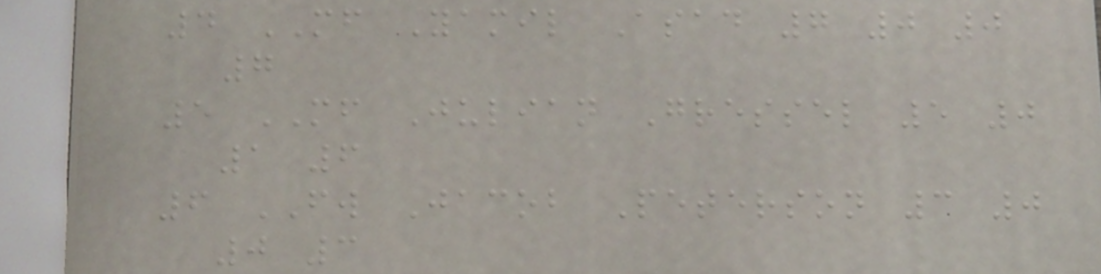4 MF Yamil Asad 7 0 0
7
5 MF Julian Gressel 5 0
1 6
6 FW Jacob Peterson 3 0
0 3
